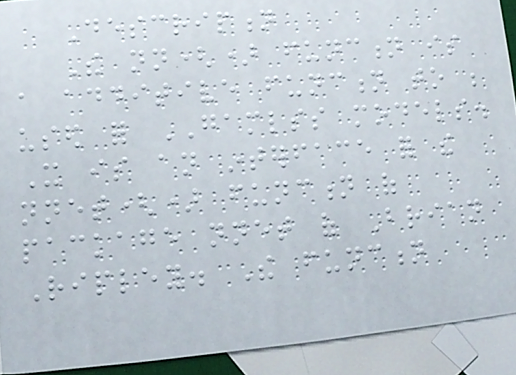Description
The nn() function is
a additive function to be
used for GAMLSS models.
It is an interface for the
nnet() function of
package nnet of Brian
Ripley. The function
